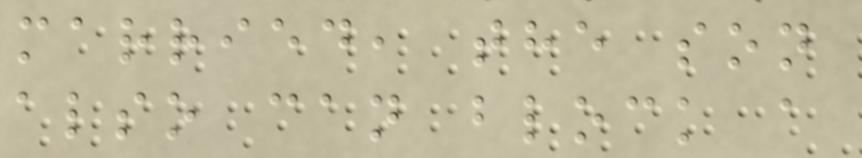married, the son
also can block a
